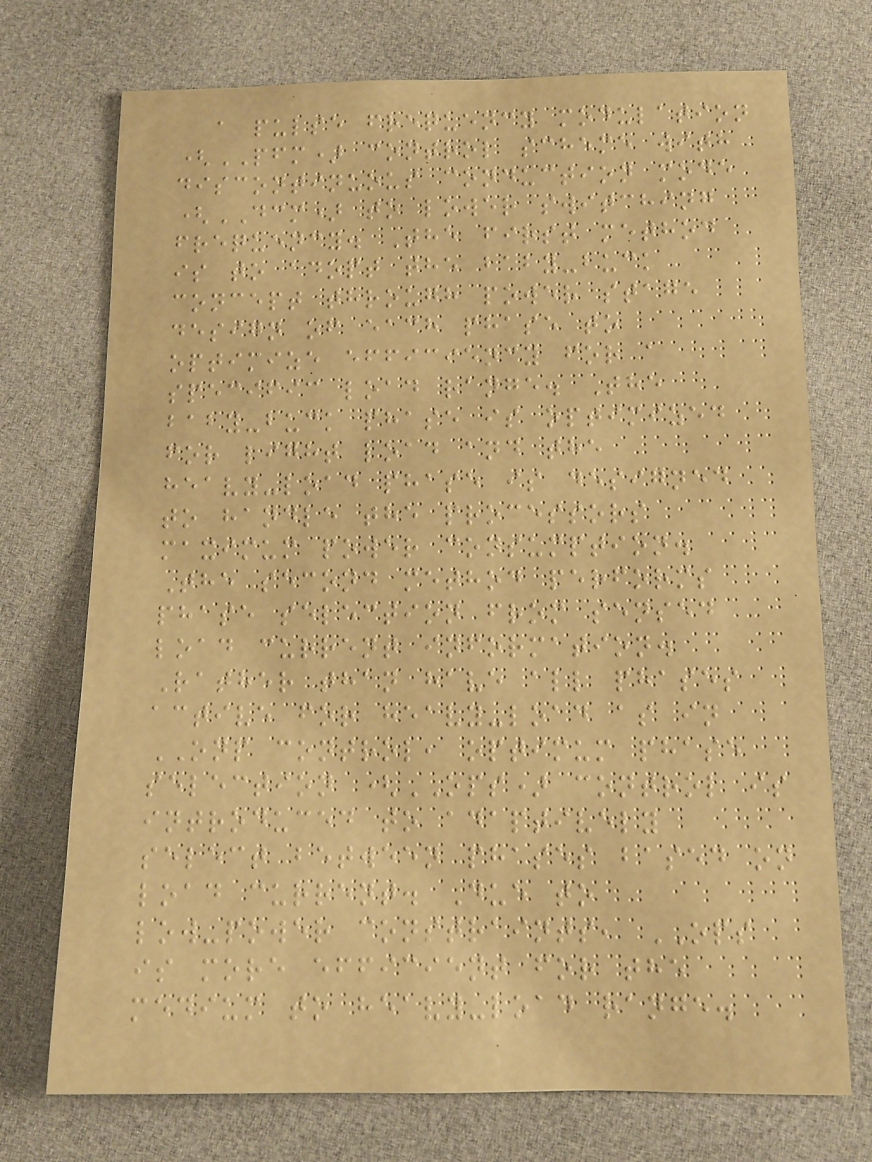a pulse frequency modulation
(PFM) control scheme with
discontinuous conduction mode
(DCM) to lower switching
frequency. The first method
is to adopt the baby-buck
concept through power stage
design of each phase to
optimize efficiency for a
specific load range. The
baby-buck phase is optimized
for light load and the
heavy-load phase is designed
to handle the processors
maximum power consumption.
The second method performs
phase selection from sensed
load current information.
Rather than have all phases
active for heavy-load as in
ONP control, optimum phase
selection (OPS) control is
introduced to adaptively
select between phases based on
load current. Due to
low-power constraints, OPS
is more efficient for the
medium to heavy-load range.
